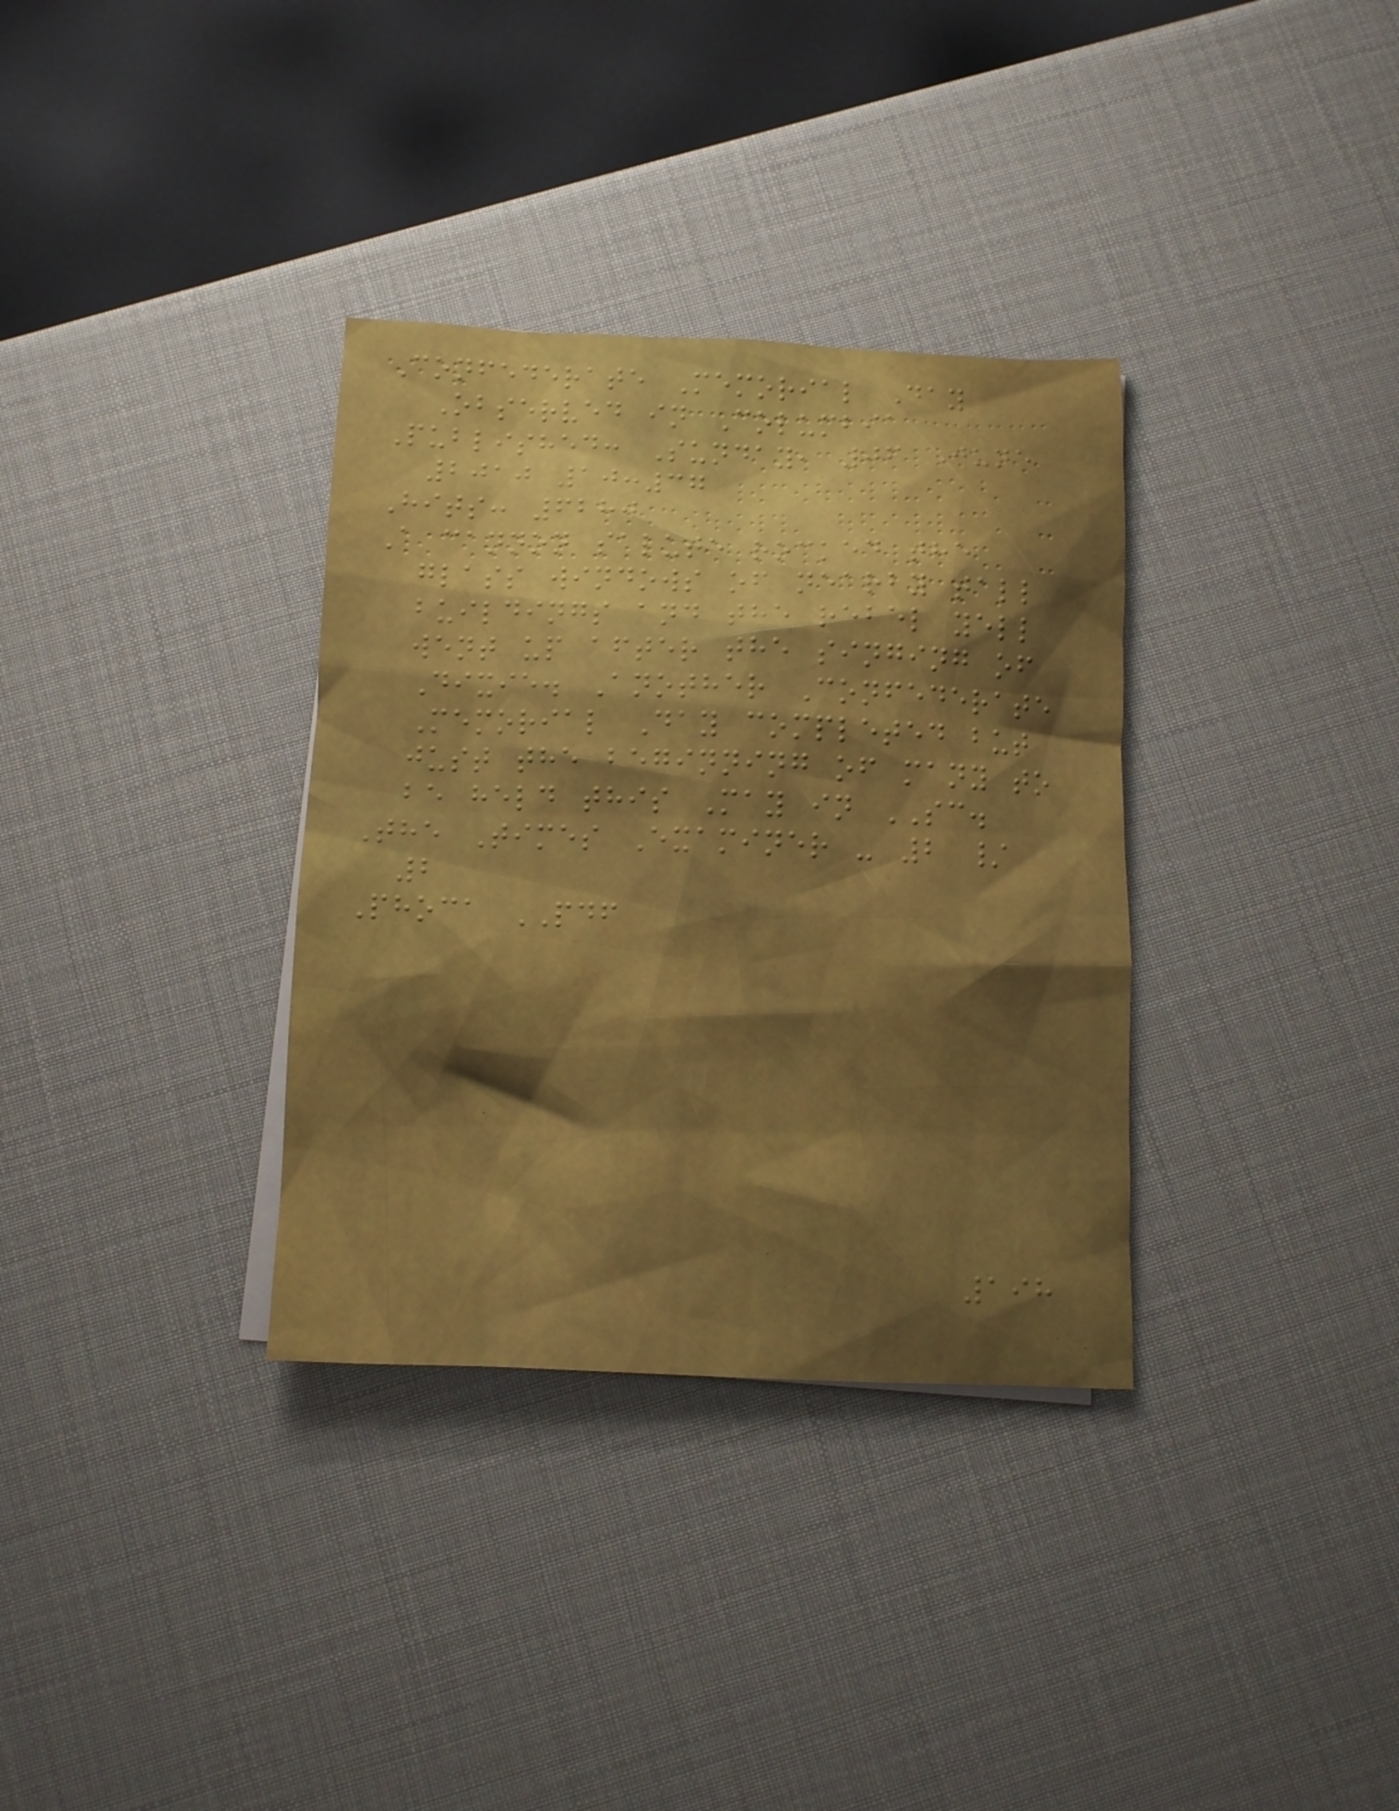Confederate Memorial Day
Observed in Columbia
Published: Sunday, 06 June
2010 10:37
Hits: 6280
A cannon salute rocked the
glass windows of nearby tall
buildings and the rebel yell
went up after the singing of
Dixie. Another Confederate
Memorial Day completed but
just the beginning of many to
be held this May in SC.
The Times Examiner - 2 /
2
Phoca PDF
198
